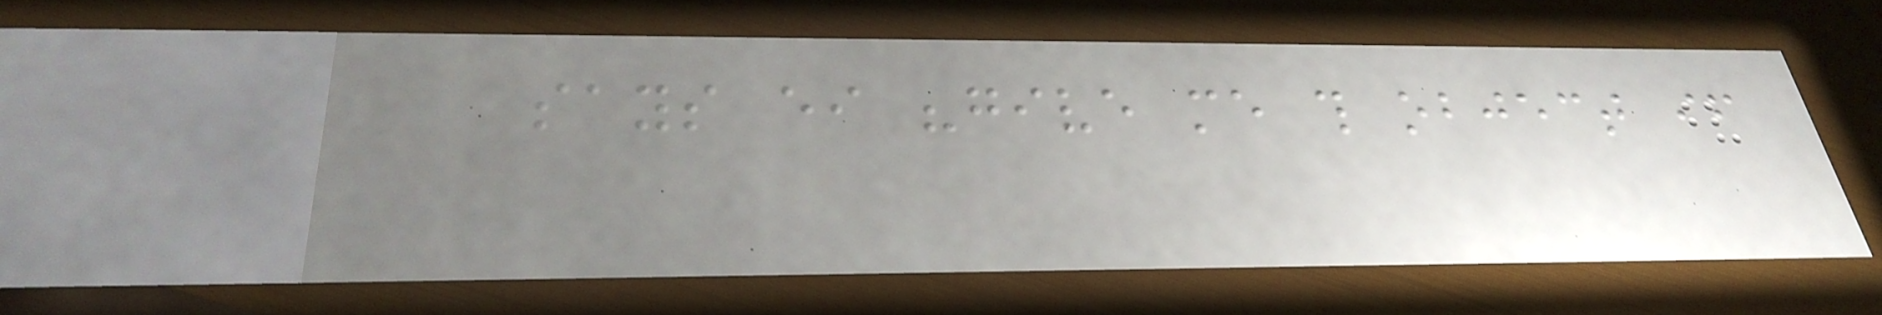says either "give me this object if
